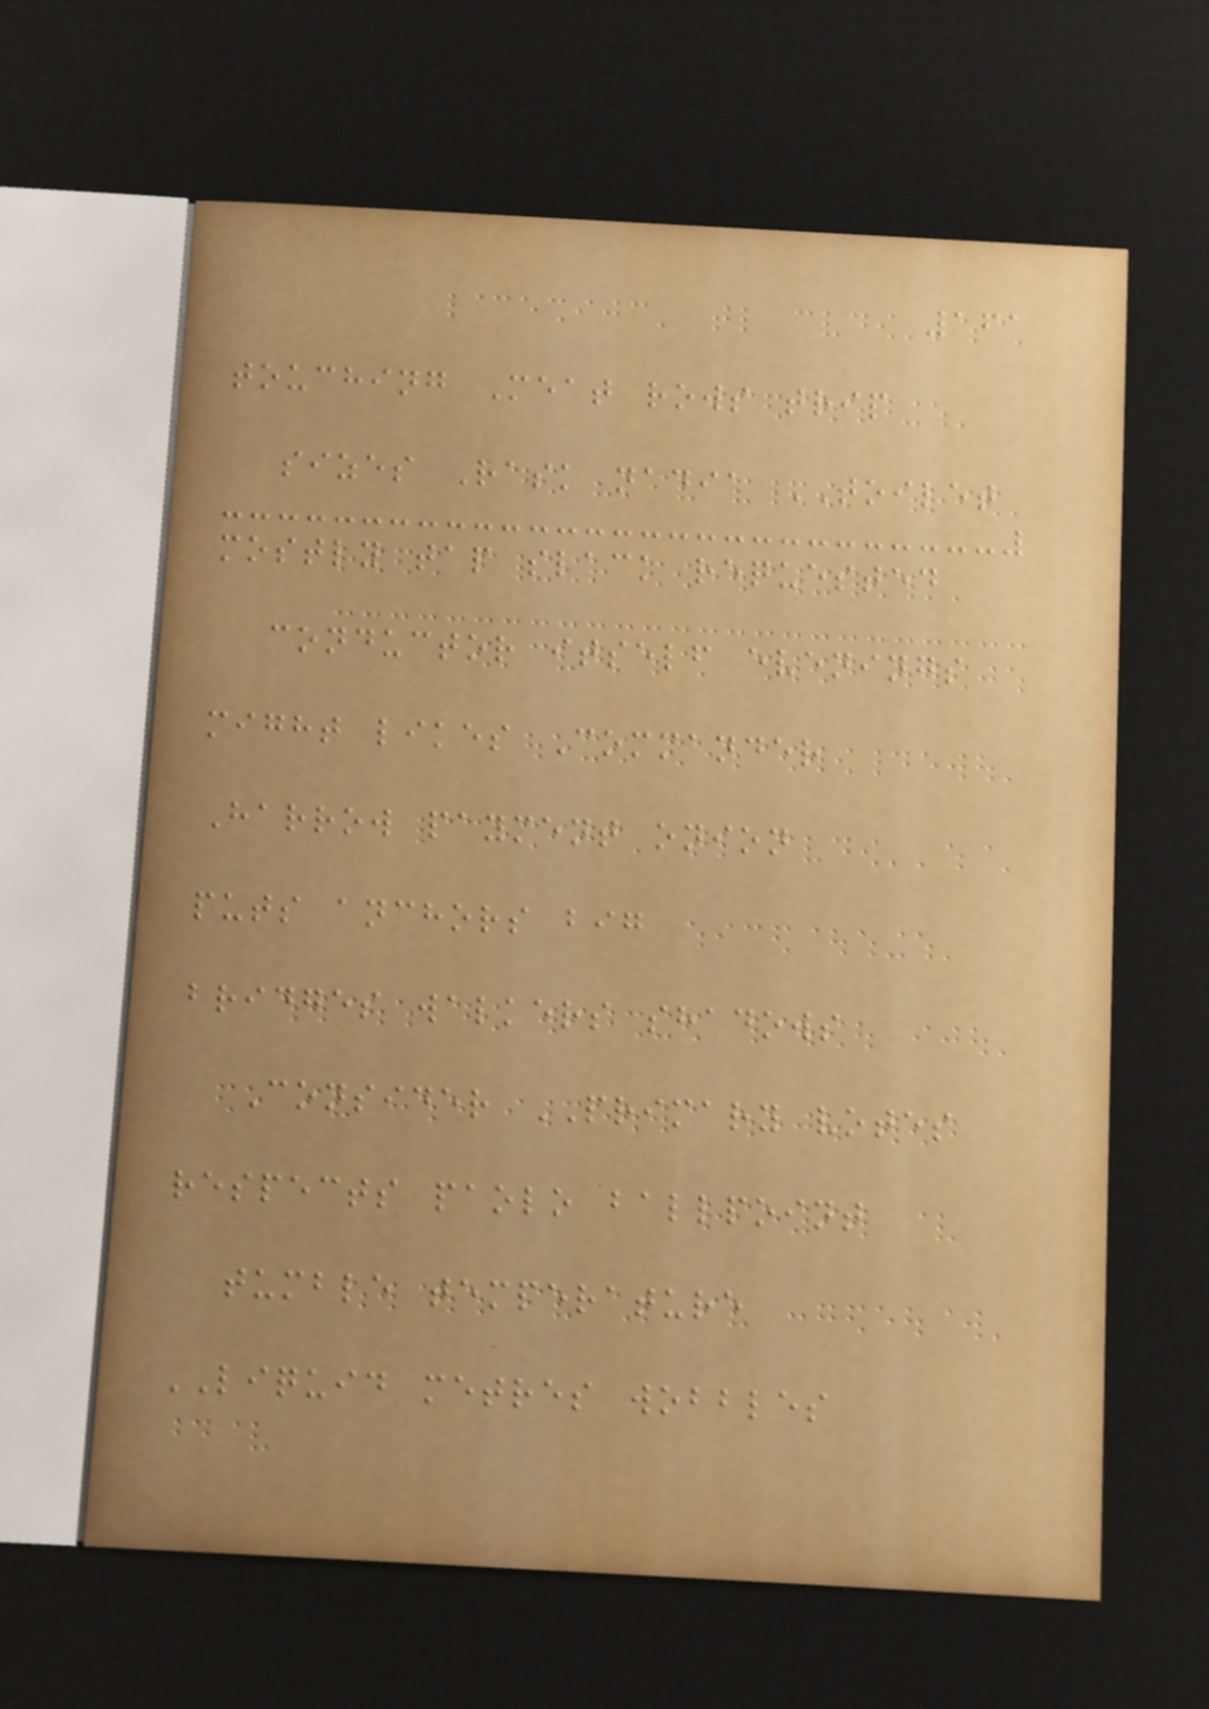161
touching Meat rows trip
sizes Rask nadia TOILET
mostly tap slack requested
conductor itself evenings
might likes Commander
Harrow payment onion
puts anchors big
bridges walkers shadows
Consider PRIMARY votes
respects paolo ballpoint
tumble temperature
LIQUID metres wobbles
